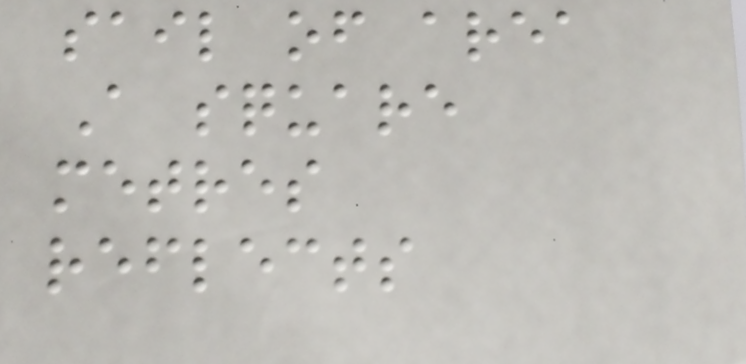sail of area
A square
metres
reflects
